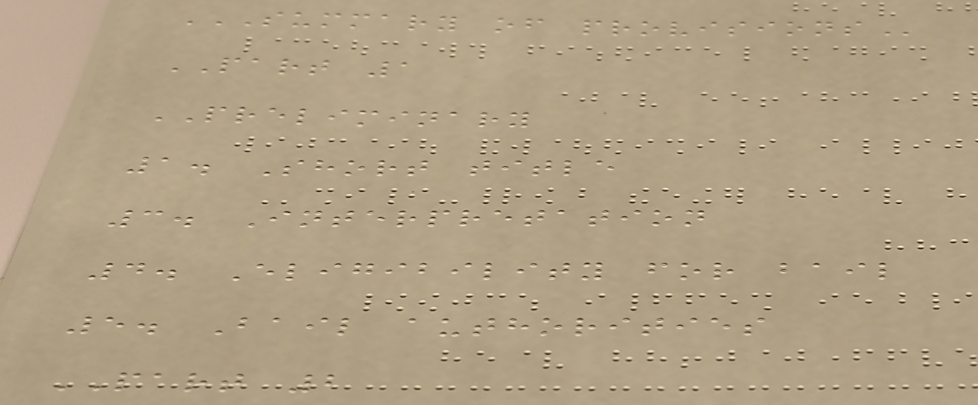SUMMARY OF PROVISIONS
PART 1
PRELIMINARY
1. Short title
3. Interpretation
4. Eligibility for bail
5. Bail authorities
PART 2
